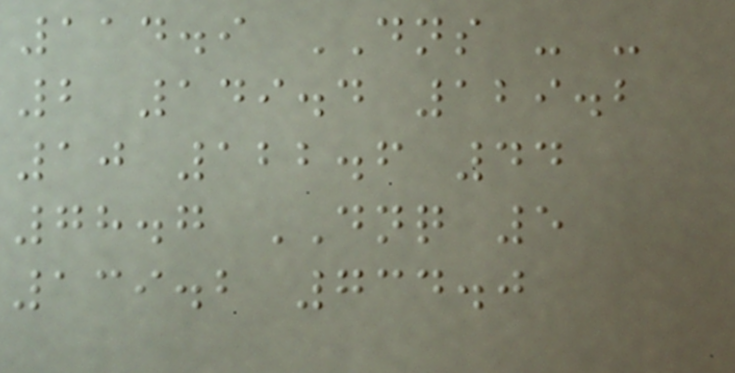114.9 DNS - -
2 149.4 129.2
10 122.6 44
78.7 DNQ 5
139.2 734.0
